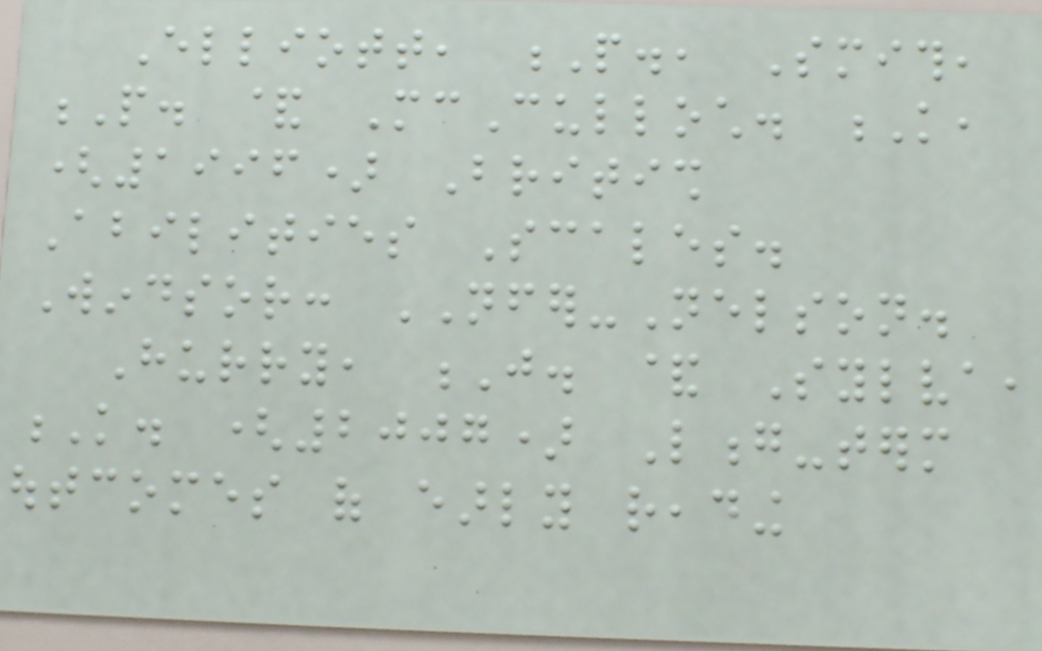Elliott, P., Smith,
P. & McCulloch. K,
(1996) British
Abilities Scales.
Windsor: NFER-Nelson.
Hurry, J. & Sylva,
K. (2007) Long-term
outcomes of early reading
